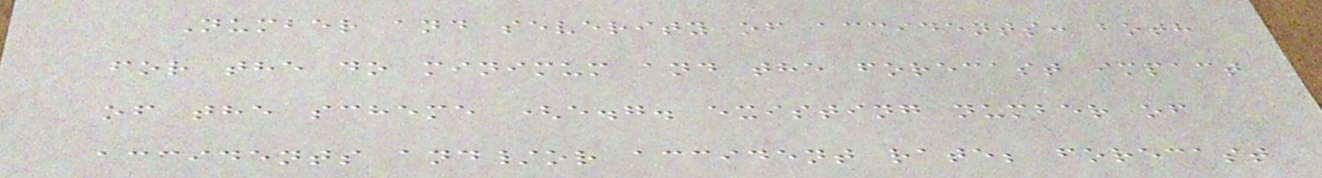Number and severity of accidents: both
for the do minimum and the forecast impact
of the scheme (e.g. existing number of
accidents and/or accident rate; forecast
